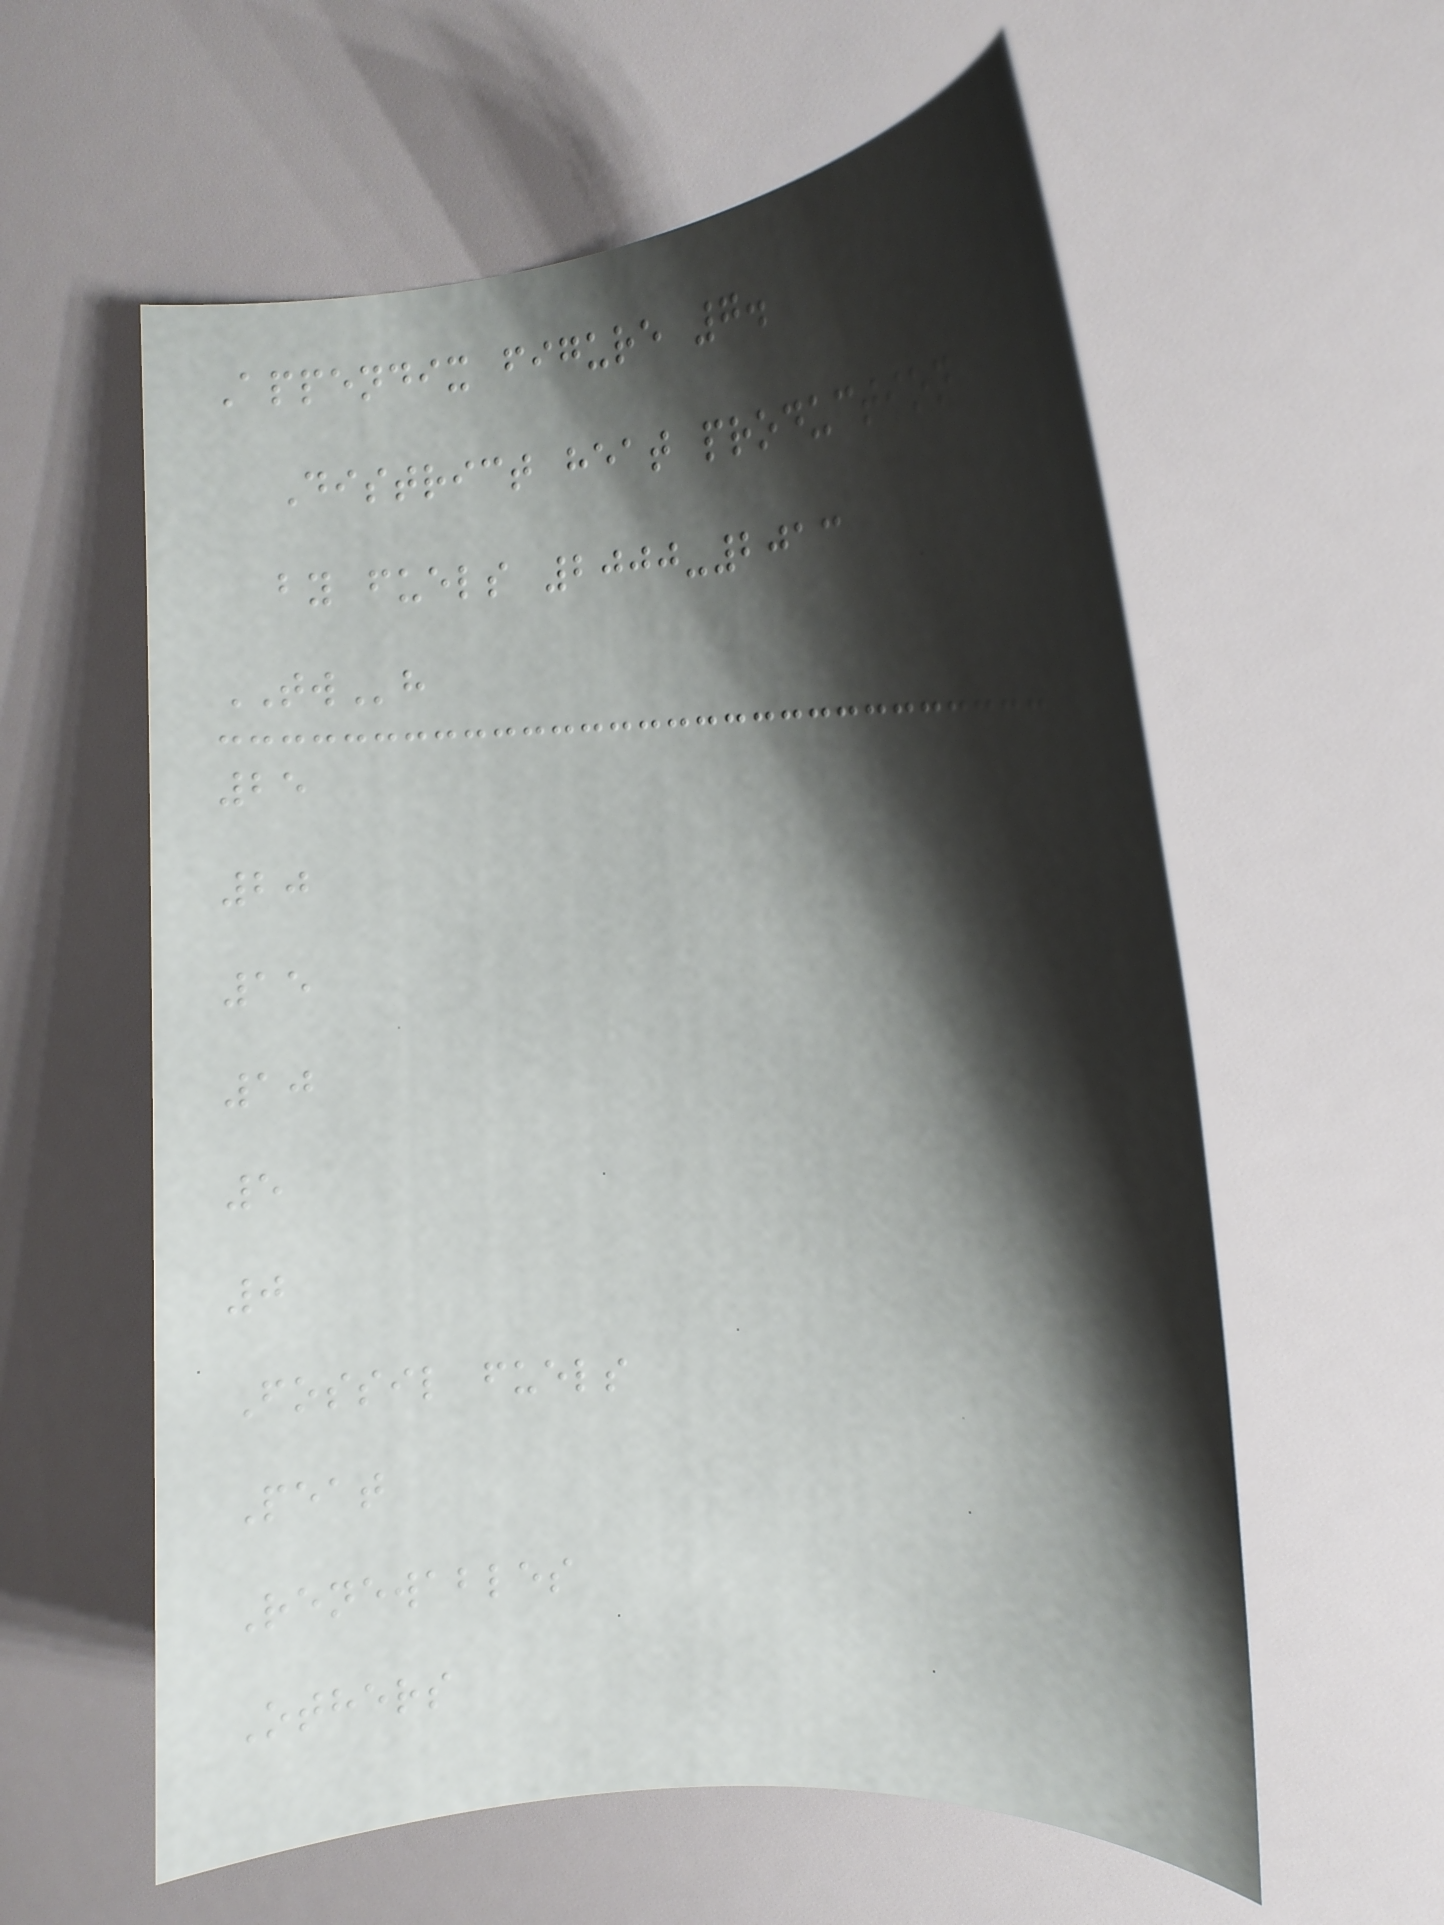Appendix figure 7.
District heat production
by fuels 2000-2013
TWh
25
20
15
10
5
0
Fossil fuels
Peat
Renewables
Others
